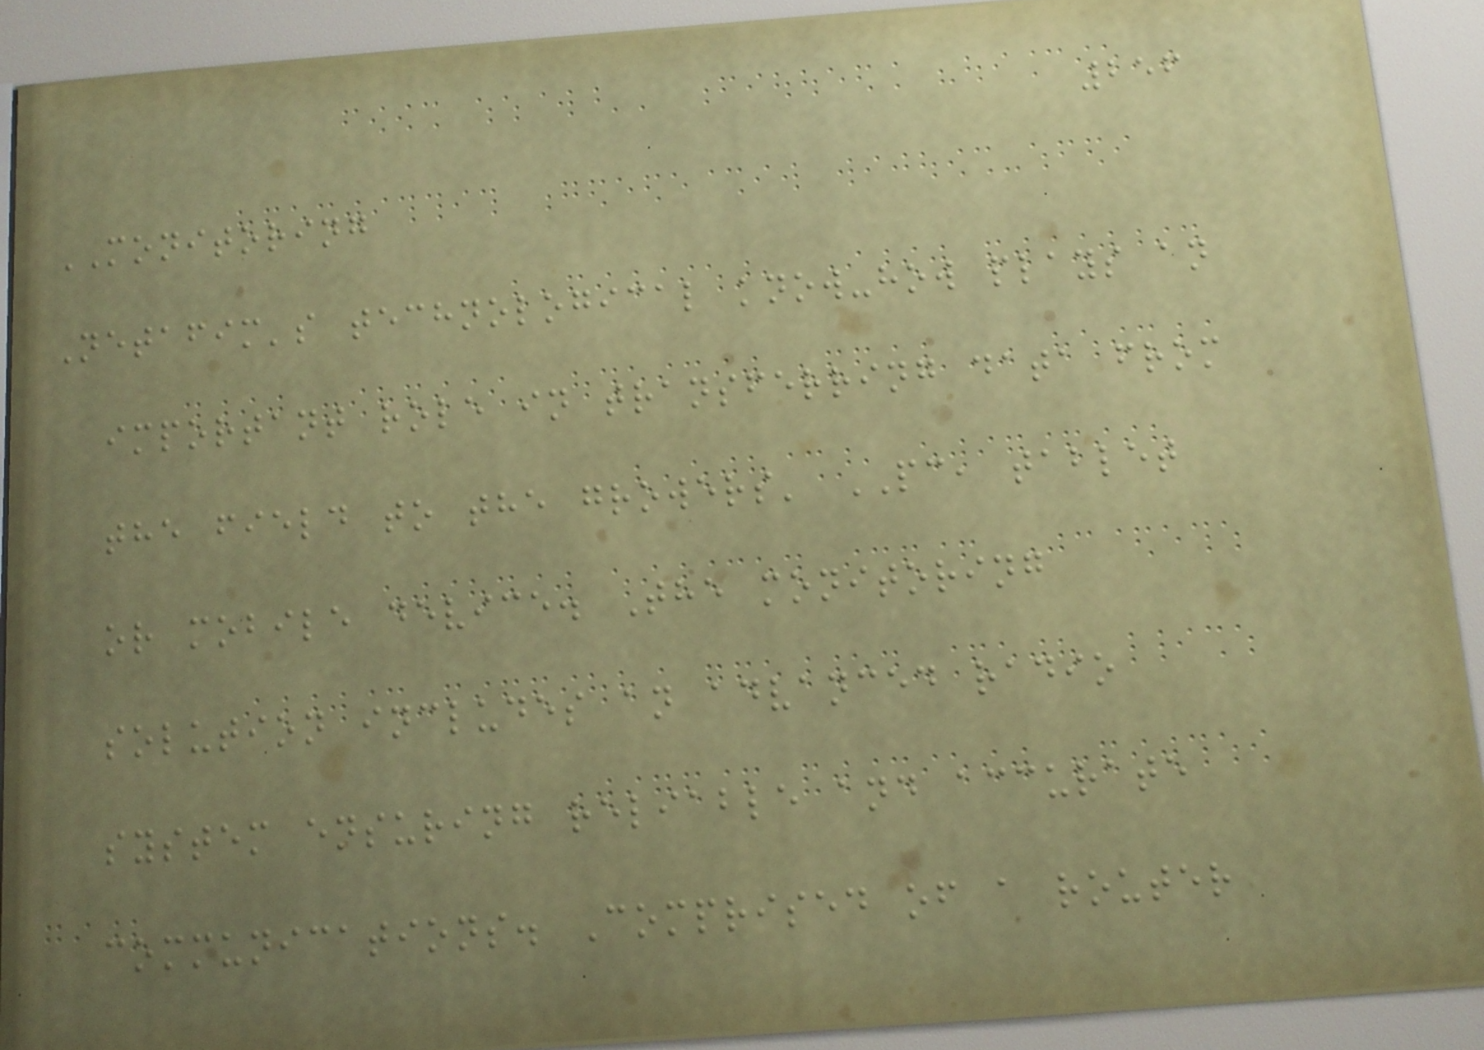256
MONITORING
Netafim's technological know-how plays an
important role in transferring data from
the field to the growers' PC, tablet
or mobile device. The monitoring
solution includes an advanced radio
system ensuring reliable and accurate
communications. Comprised of a router
